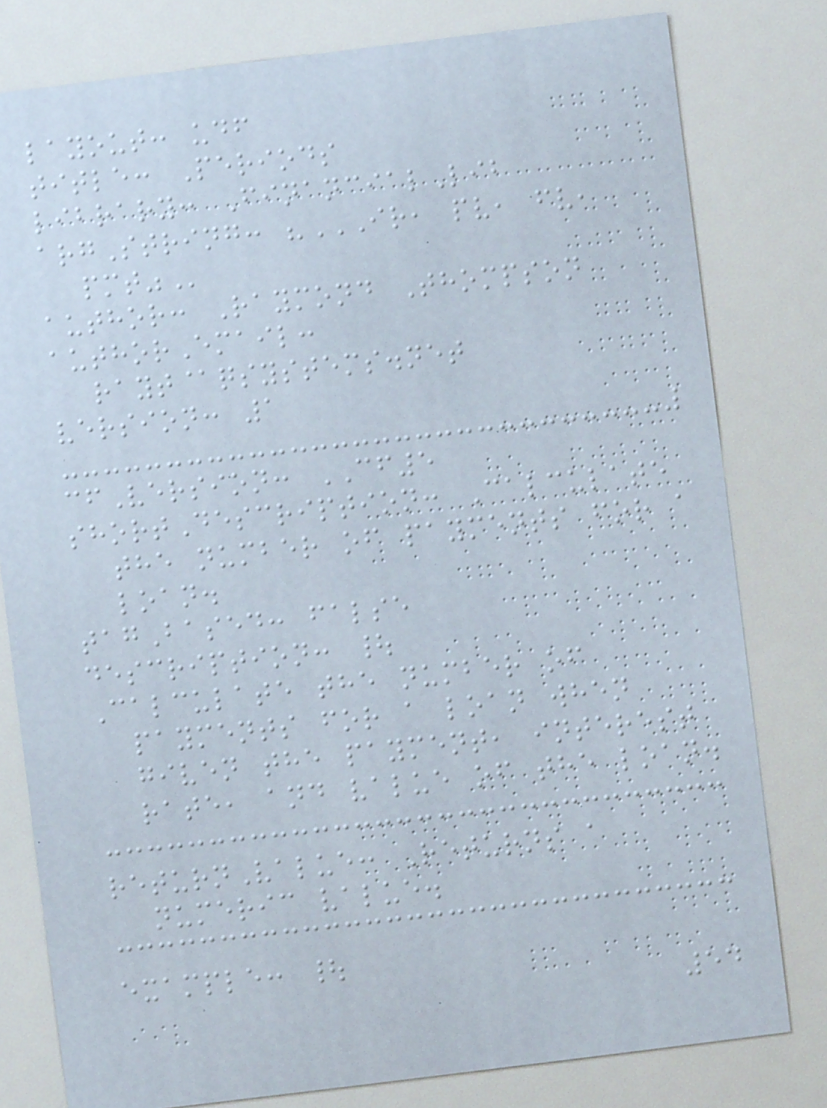layout: udf
title: Periods
library: FinancialLib
argString: "IR, PV, FV,
PMT"
author: Raymond Thompson
authorEmail:
rayt@qsystems.net
version: 1
cfVersion: CF5
shortDescription: Calculate
the number of payments for a
loan.
tagBased: false
description: |
Calculate the number of
payments for a loan when
given the payment, interest
rate, and value of the loan.
returnValue: Returns a
numeric value.
example: |
54
